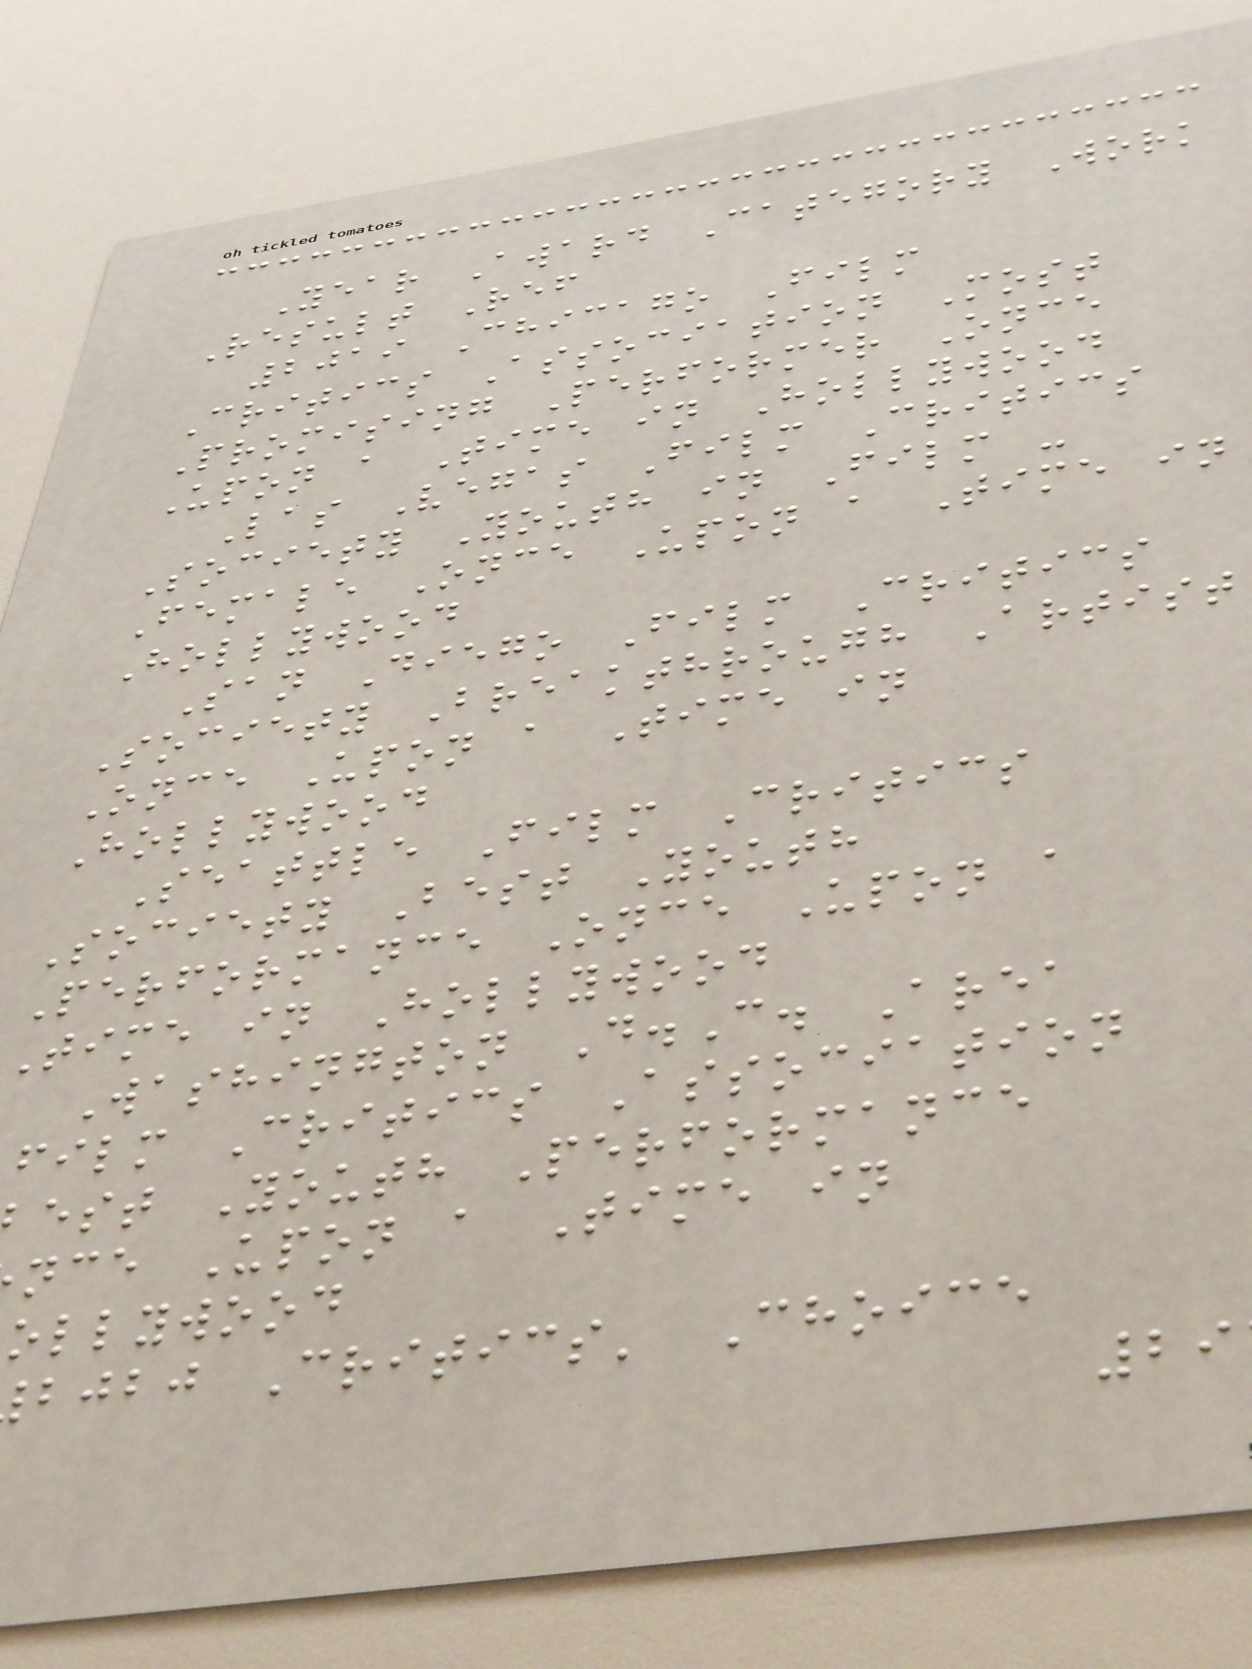Year Award Category Work
Result Ref
2019 Chicago Film
Critics Association Most
Promising Performer Once
Upon a Time in Hollywood
Las Vegas Film Critics
Society Youth in Film -
Female Once Upon a Time in
Hollywood
San Diego Film Critics
Society Breakthrough Artist
Once Upon a Time in
Hollywood
Seattle Film Critics
Society Best Youth
Performance Once Upon a
Time in Hollywood
Washington D.C. Area
film Critics Association
est Youth Performance
nce Upon a Time in
ollywood
bjbj Critics' Choice
